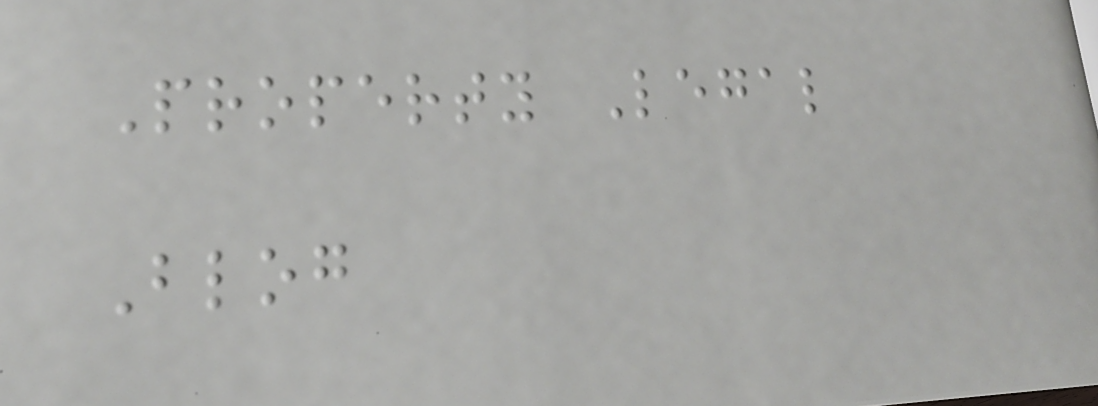Property Legal
Blog
